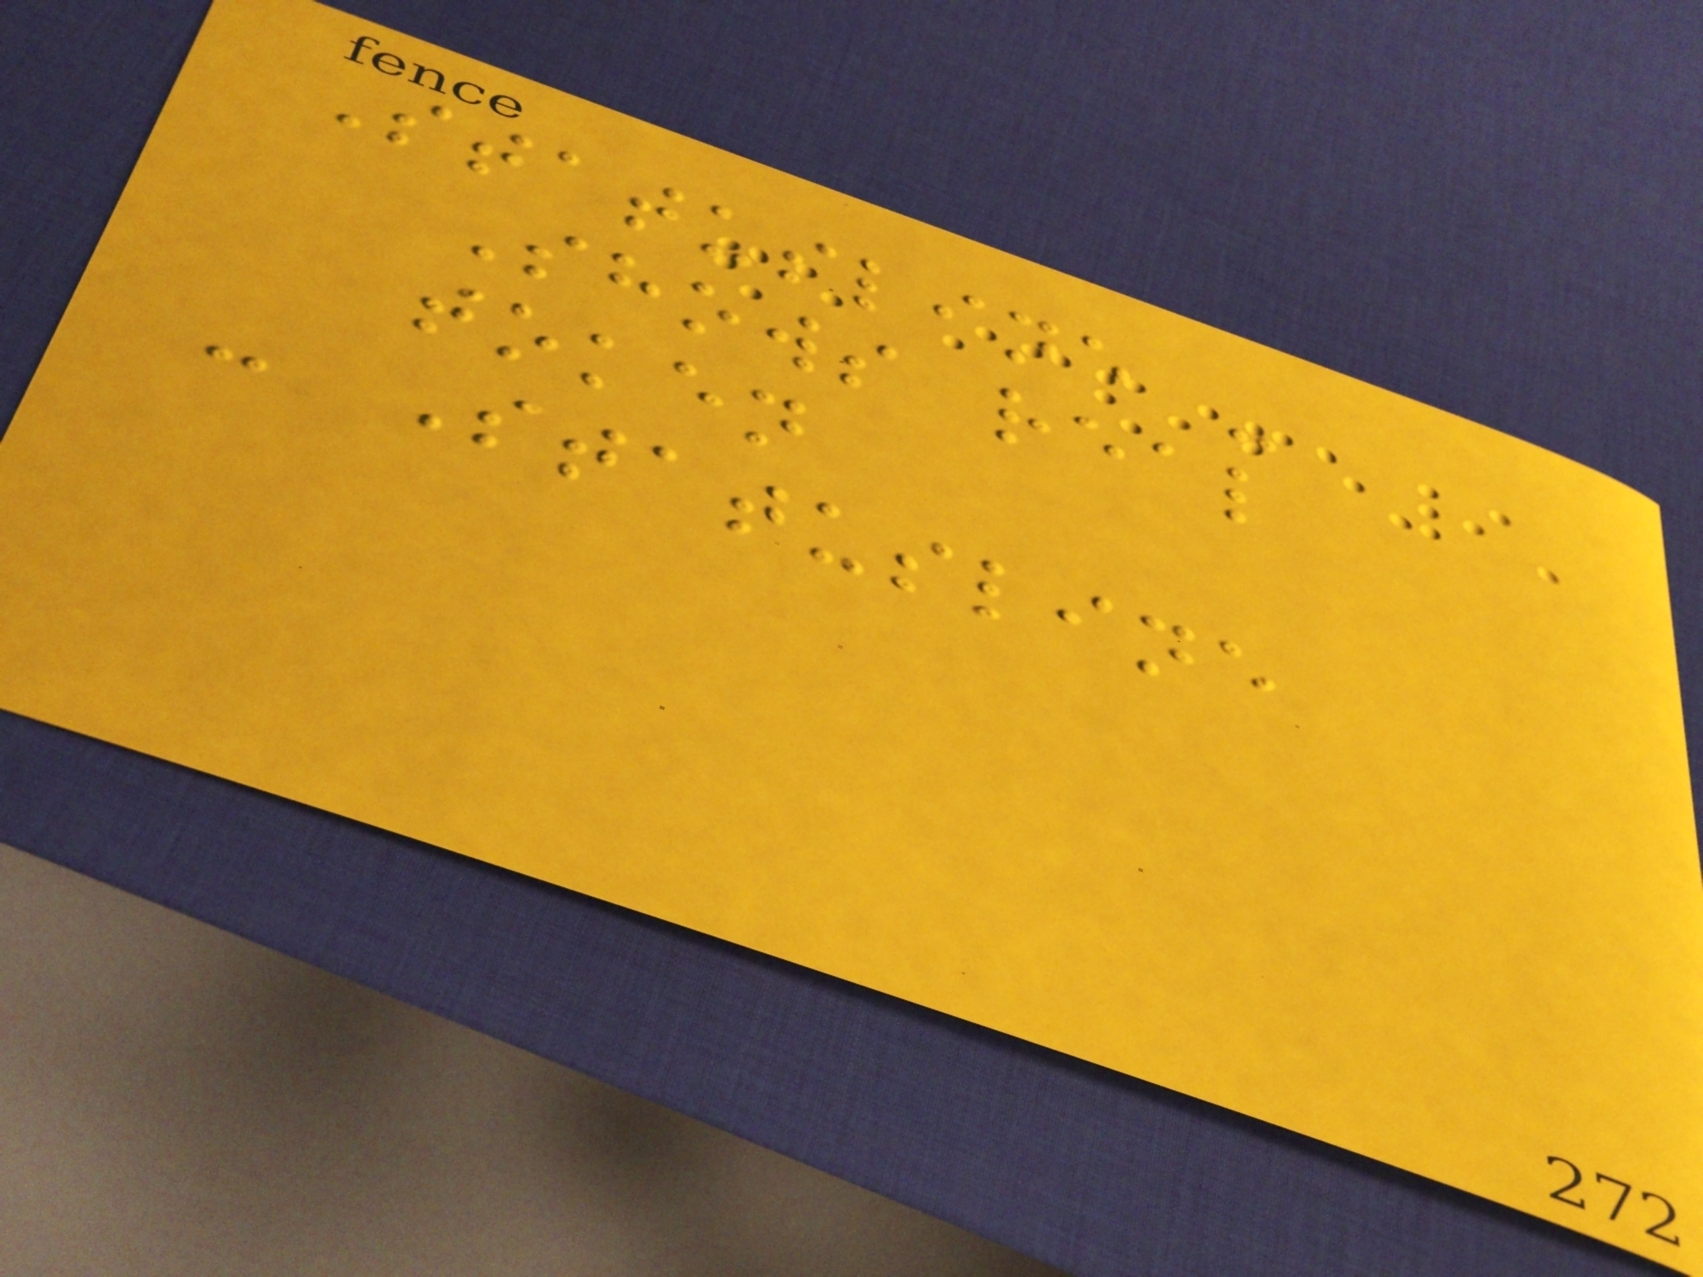Statusline -
Shows real
token
- Statusline
